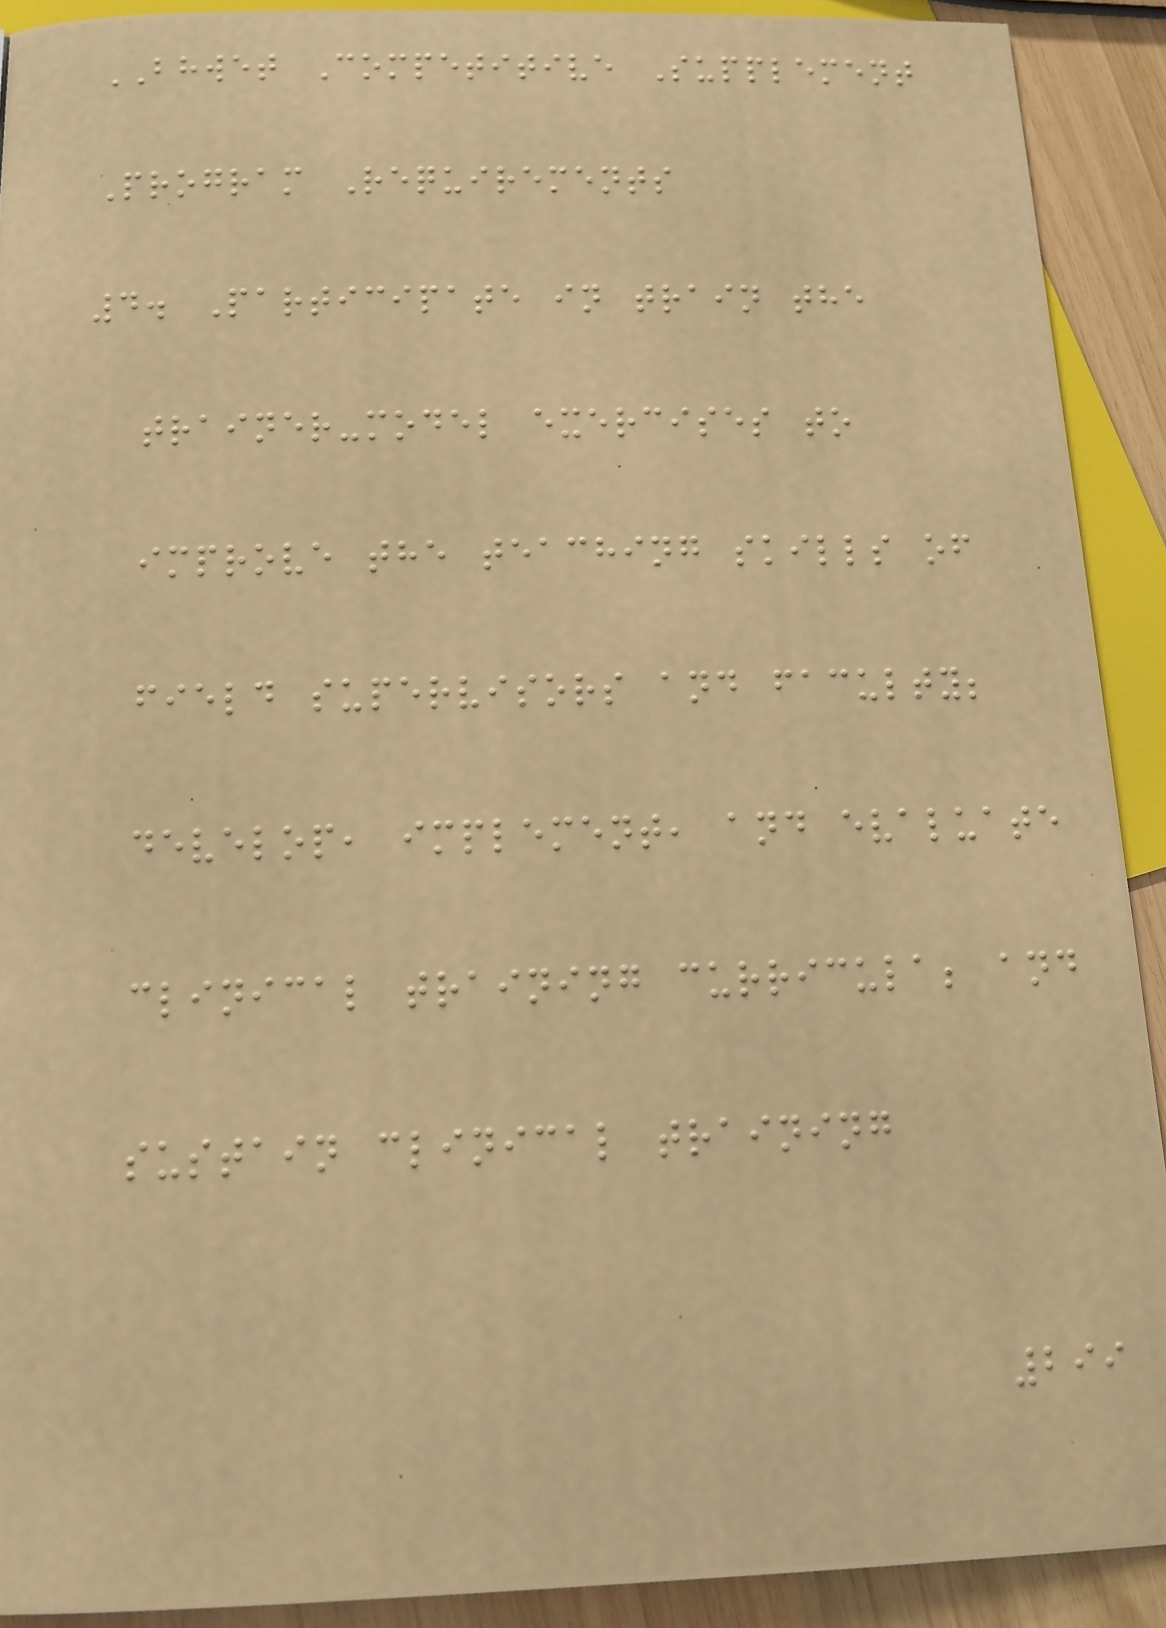BHWET Competitive Supplement
Program Requirements
4. Participate in train the
trainer-model exercises to
improve the teaching skills of
field supervisors and faculty;
develop, implement, and evaluate
clinical training curricula; and
sustain clinical training
299
